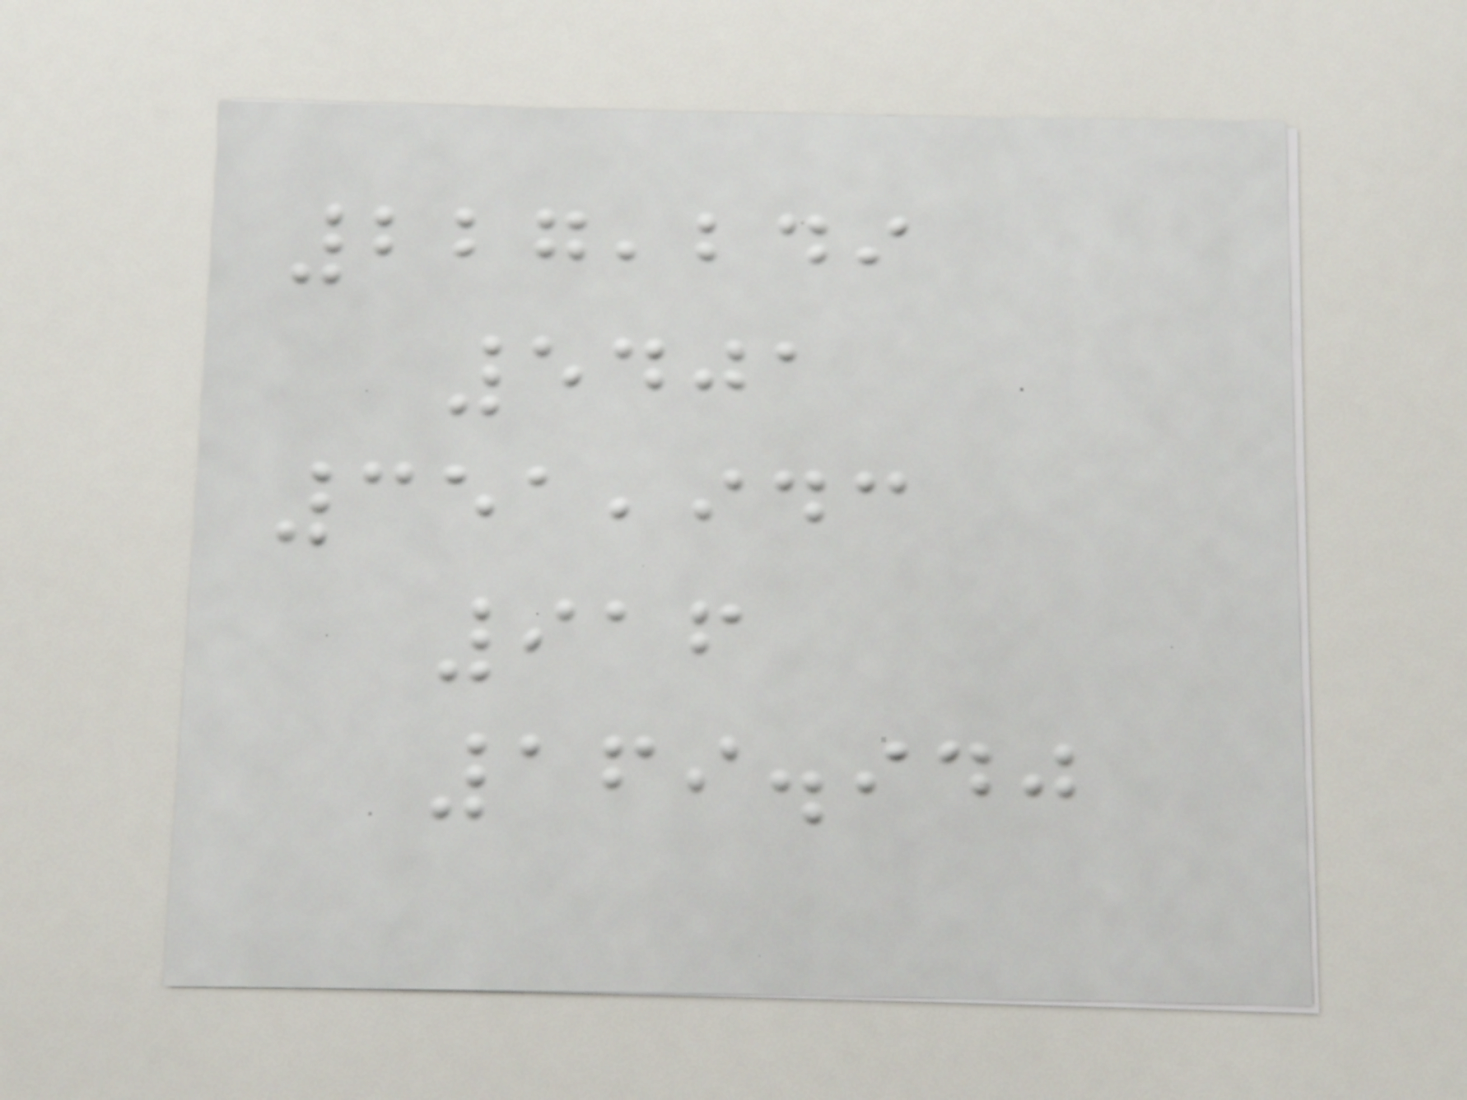227,249
5401
351,943
916
169.940
